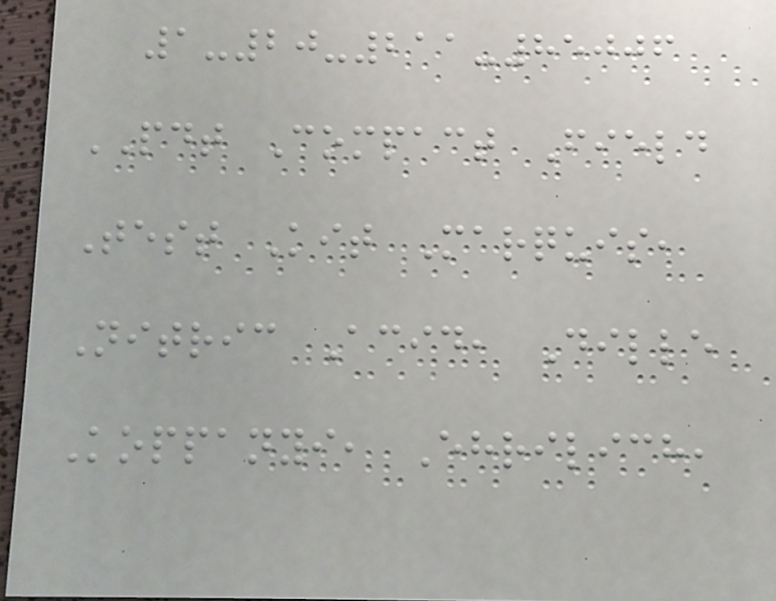1-20-211-85006
PDT Compact Field
Test Kit Marquis,
Nitric Acid, Dille
Koppanyi, Ehrilich,
